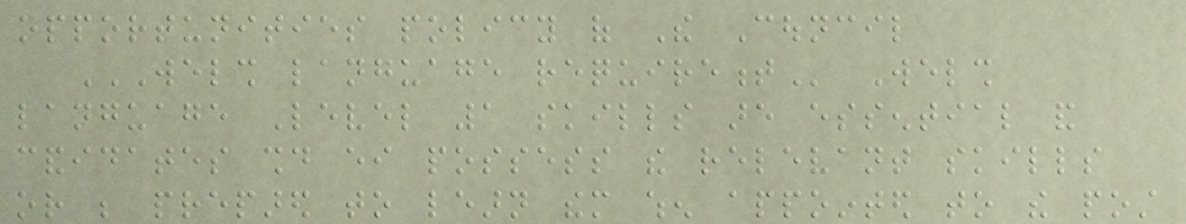opportunities policy of The Council
WELSH LANGUAGE REQUIREMENT Welsh
language Level 1 skills are essential and
candidates should either possess the relevant skills
or be prepared to learn them when appointed to the post
